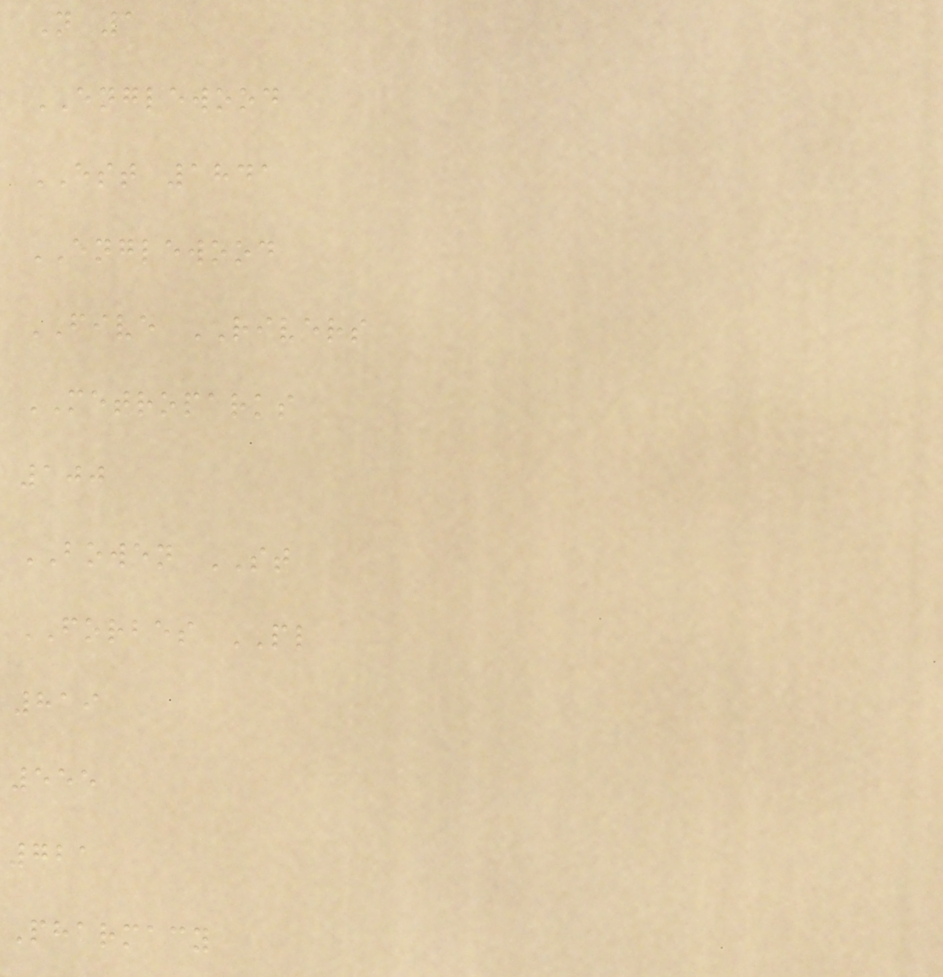N 1
ENGLEWOOD
EST 1841
ENGLEWOOD
FIVE RIVERS
METROPARKS
100
BOWEN ST
FORBES PL
819
555
721
Pharmacy
